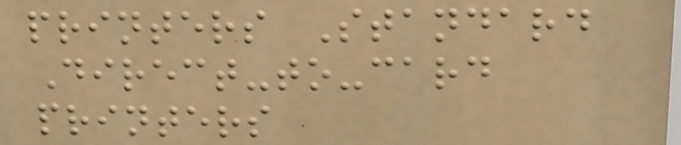printers Standard
Direct-to-card
printers
